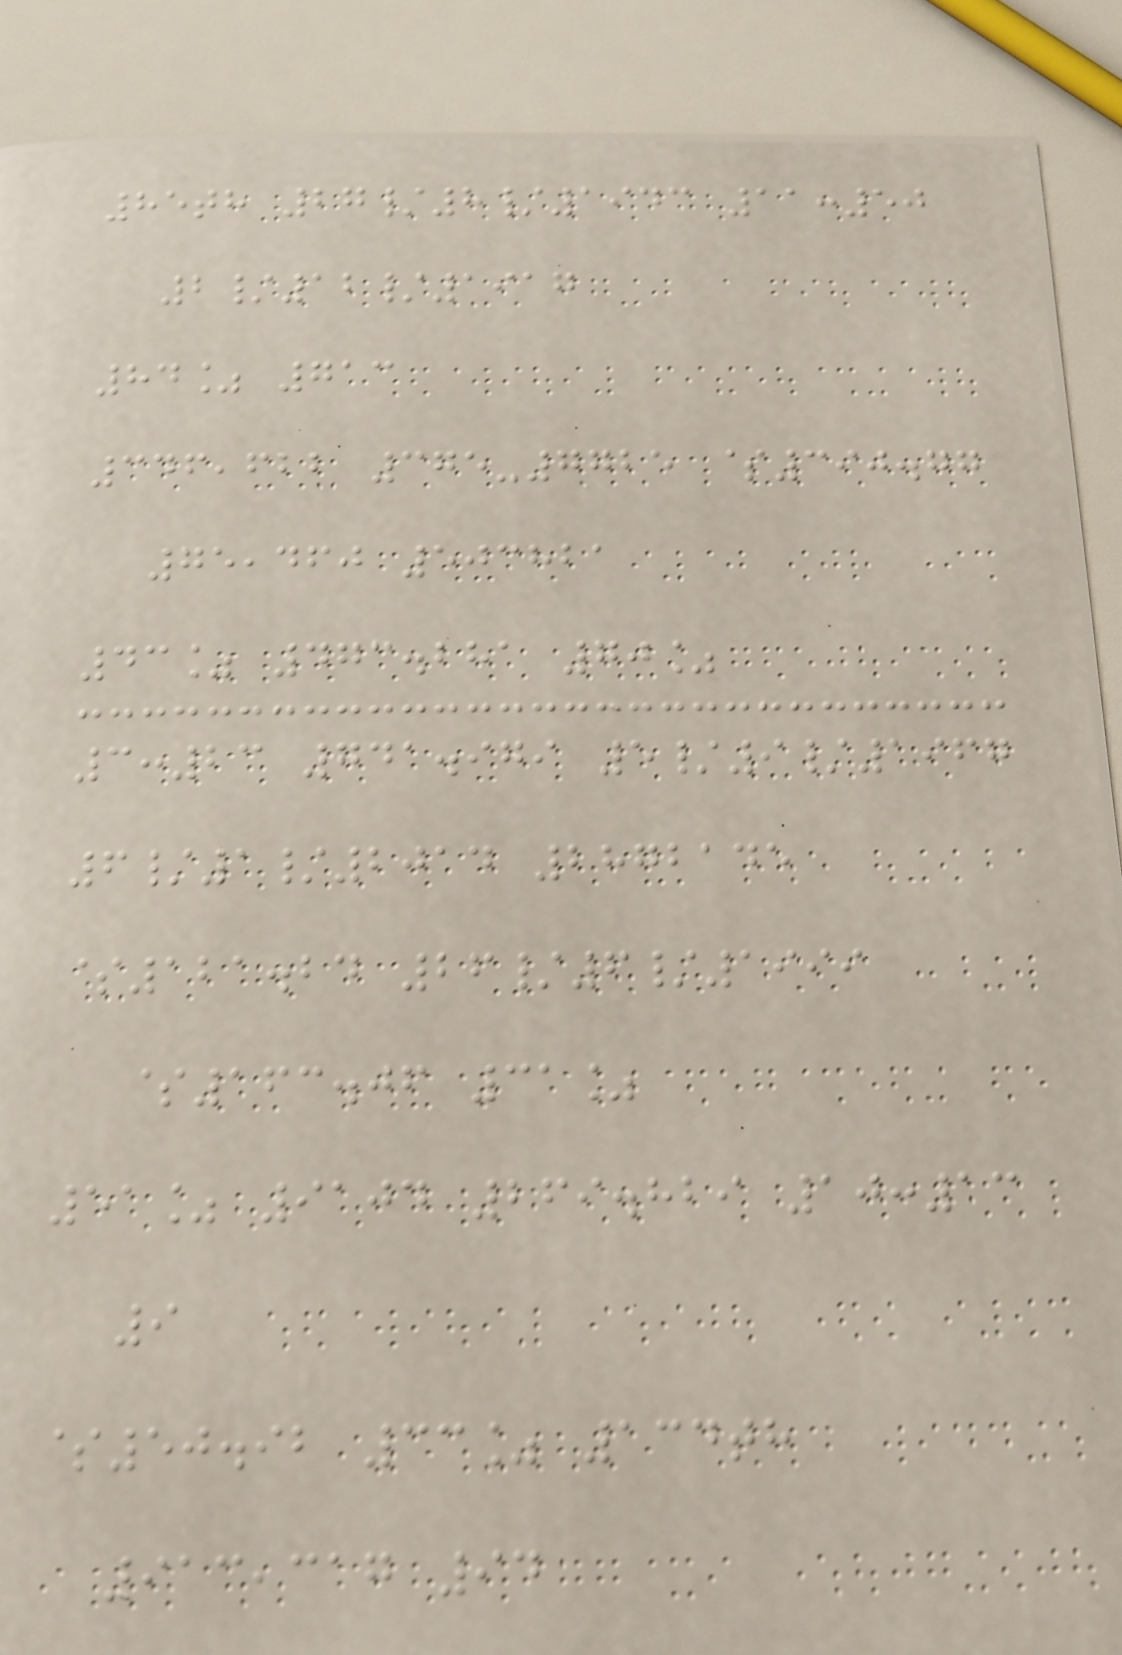85th 27/8/1943 11:50
2/12/1917
84% 713
346,622 375-7725 $390.77
75,460 503821
43% 473.281 70%
3:23 741.979 5/9/1967
6/1/2014 2872145
$121.24 26/6/1999
$163.06 31%
51% 9104 269.829 10:13
9
$50.92 33% 134th
913,317 94
